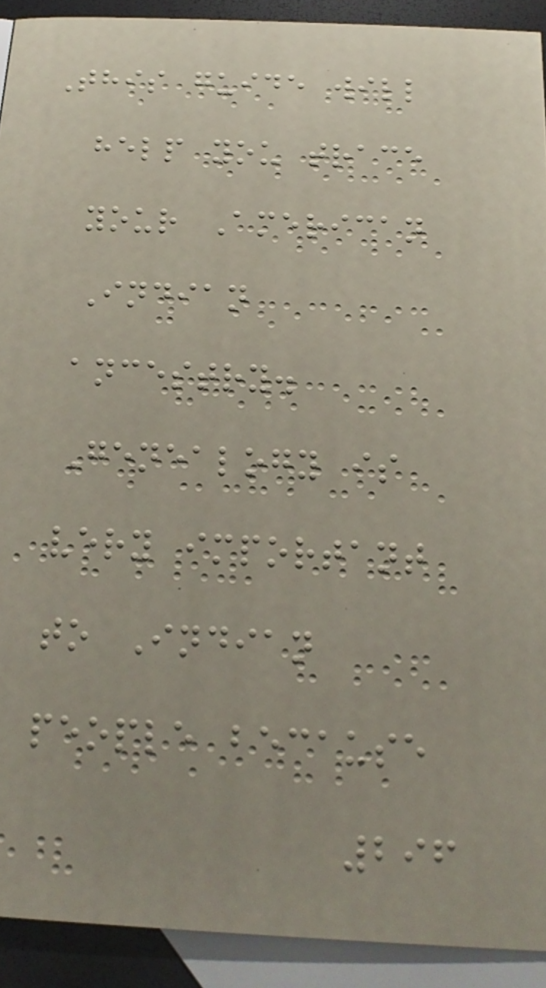This guide will
help you trace
your American
Indian
ancestry.
Genealogy is
very important
to Indian
people because
296
